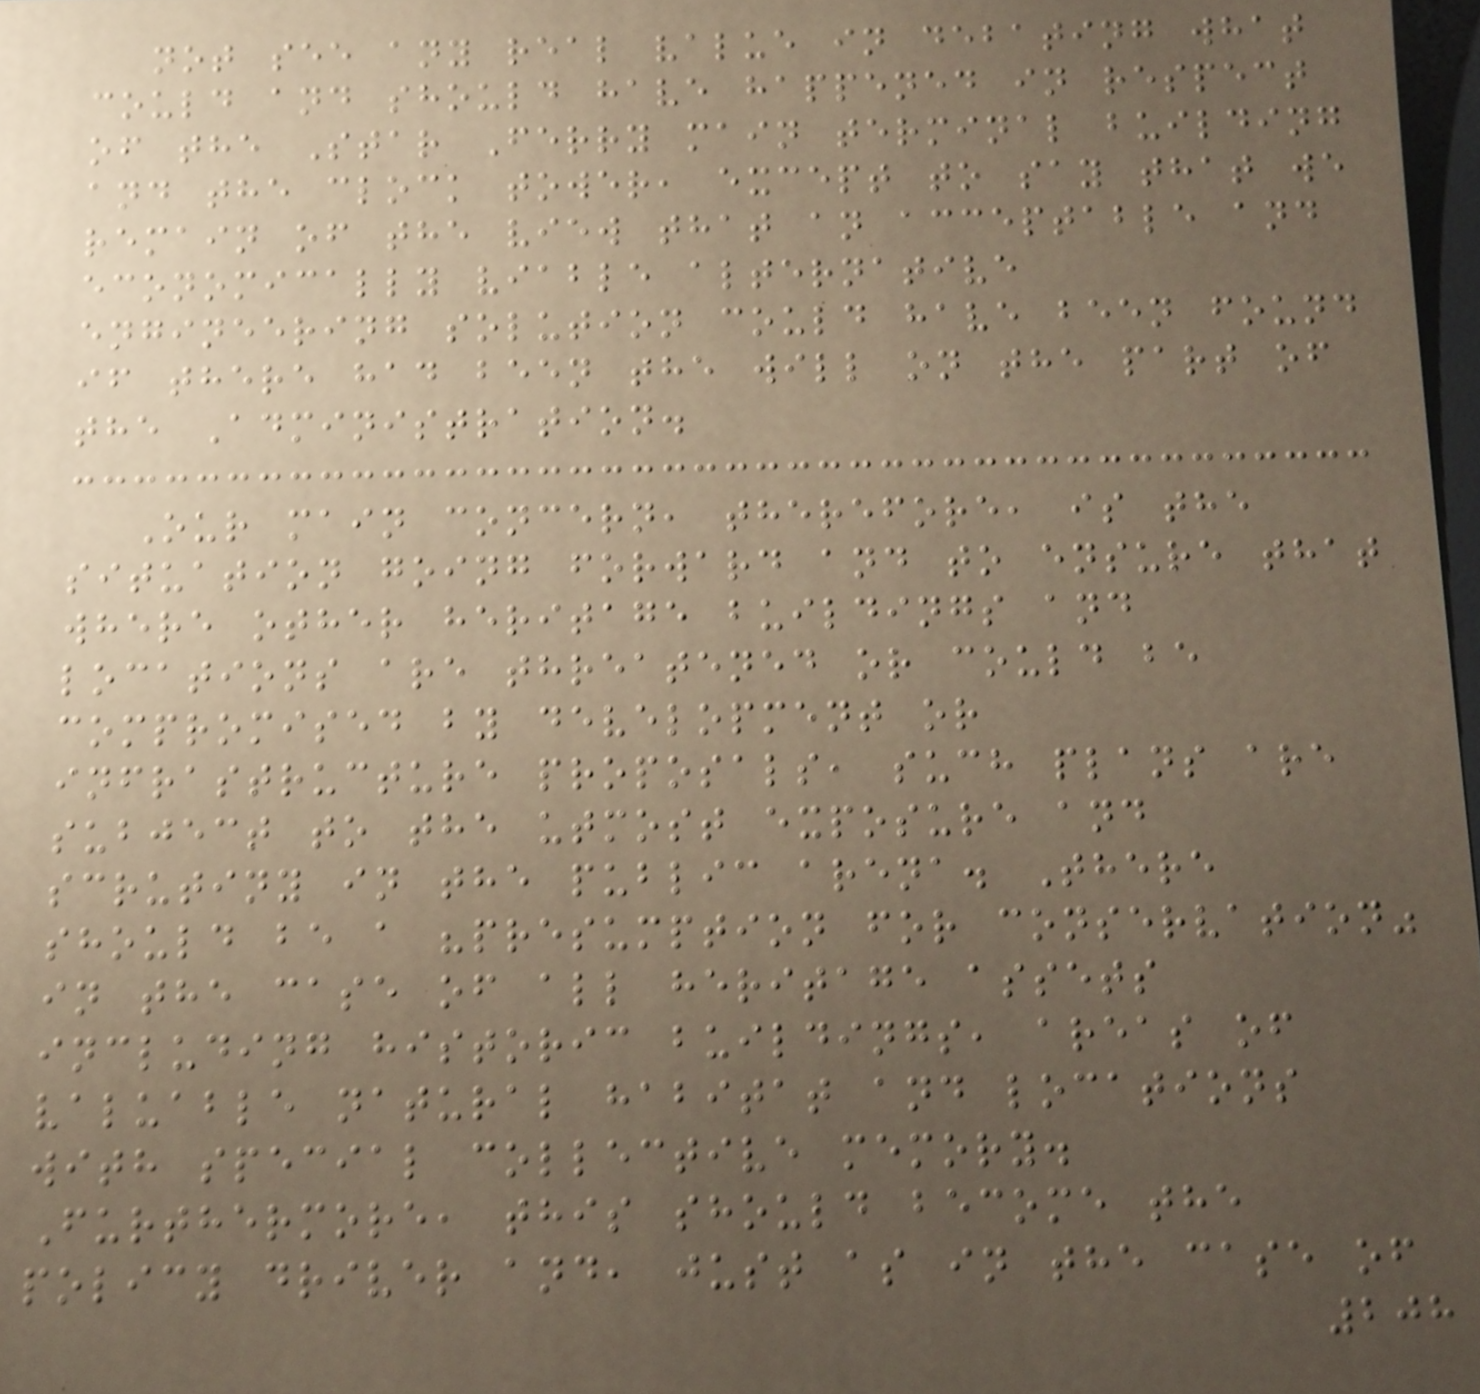not see any real value in debating what
could and should have happened in respect
of the Star Ferry main terminal building
and the clock tower, except to say that we
remain of the view that an acceptable and
economically viable alternative
engineering solution could have been found
if there had been the will on the part of
the Administration.
Our main concern, therefore, is the
situation going forward and to ensure that
where other heritage buildings and
locations are threatened or could be
compromised by development or
infrastructure proposals, such plans are
subject to the utmost exposure and
scrutiny in the public arena. There
should be a "presumption for conservation"
in the case of all heritage assets
including historic buildings, areas of
valuable natural habitat and locations
with special collective memory.
Furthermore, this should become the
policy driver and, just as in the case of
208
